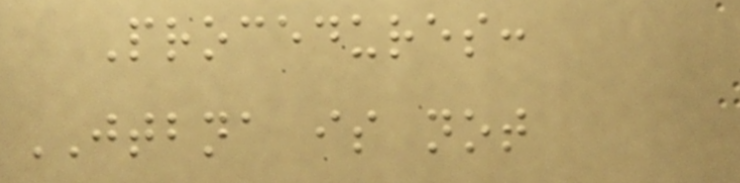Procedures:
JTBNA is not
